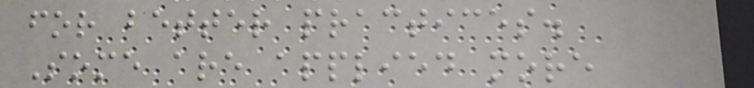for better practices.
Some are applied more
